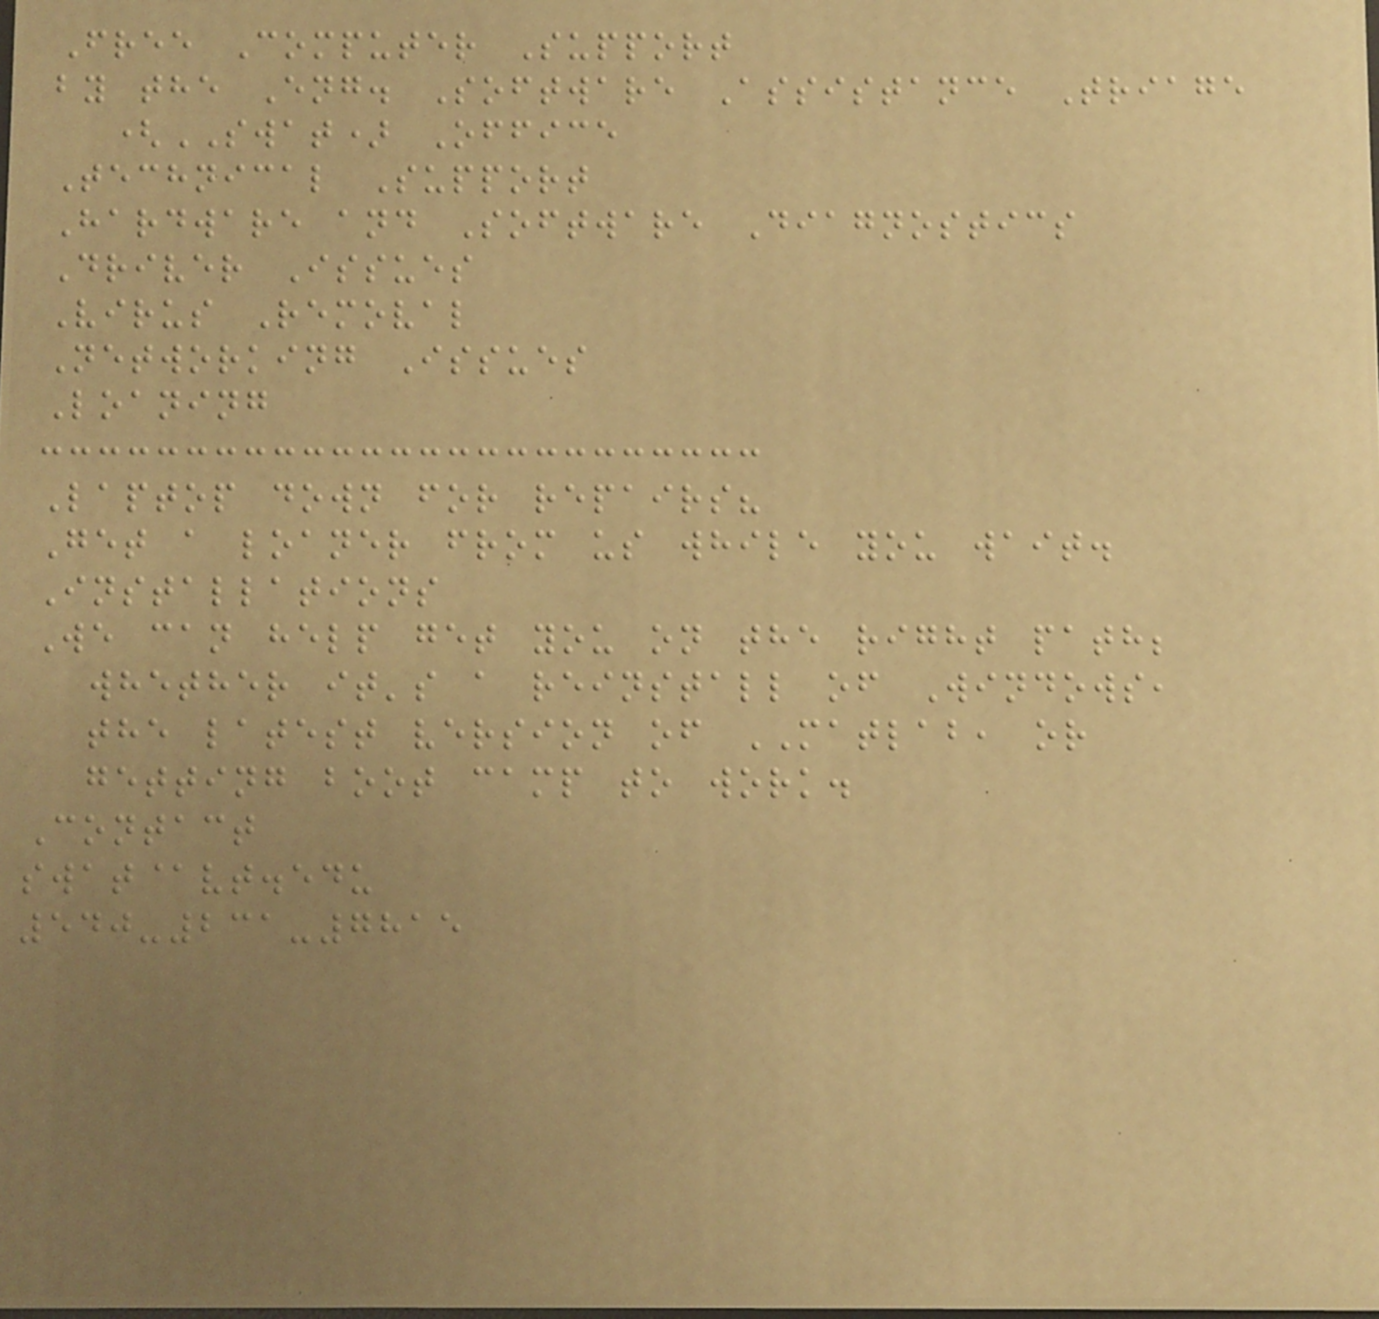Free Computer Support
by the Eng. Software Assistance Triage
(SWAT) Office
Technical Support
Hardware and Software Diagnostics
Driver Issues
Virus Removal
Networking Issues
Loaning
Laptop down for repairs?
Get a loaner from us while you wait.
Installations
We can help get you on the right path;
whether it's a reinstall of Windows,
the latest version of MATLAB, or
getting boot camp to work.
Contact
swat@vt.edu
540-231-7815
